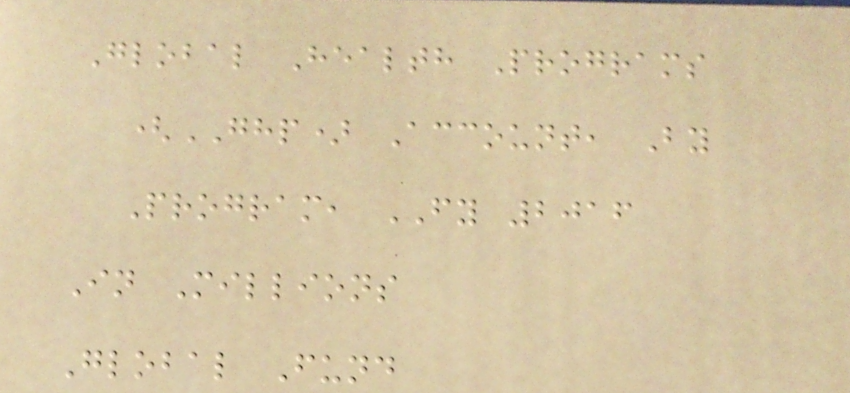Global Health Programs
(GHP) Account, By
Program, FY 2016
In Millions
Global Fund
